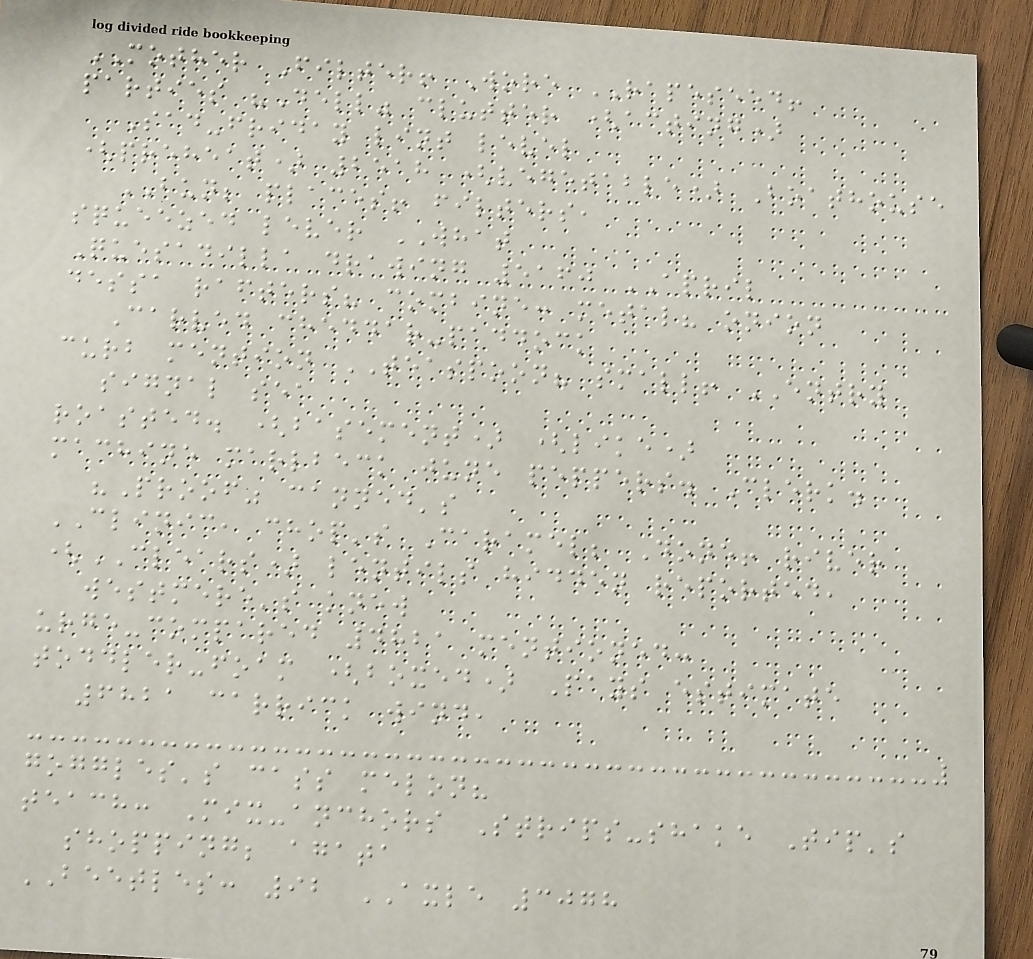MOTHER Filter! Wore RAPESEED!
parties "Dell" clutter (acting)
Sad-friday lint level
(preheat) 2518 (vegetable) Boathouse
BUN; places! filters,
squeezed lever WHAT
Quesadilla drawing 5160 APRIL
dessa rafters? combine: metal? onion
Carved cheddar-paddock
curb mention TEASPOON? small! ENTRY
signal sea
roasted. (basement) (like)
machine marlbeck june peppers. Clerk.
"Proof" canned's
CLINIC, chop's Caramel; Done! river
(CLEARS) lentils hidden reported,
westmere's knew
urge-compared 4821 mentioned:
toddler-foam (boxed) Pays estimate
6821 carrick wind,
goggles's cass melon?
teach: Mix-anchors Strips-shake Tip's
shopping; agata
BEETLES: 92 AXLE 3078
